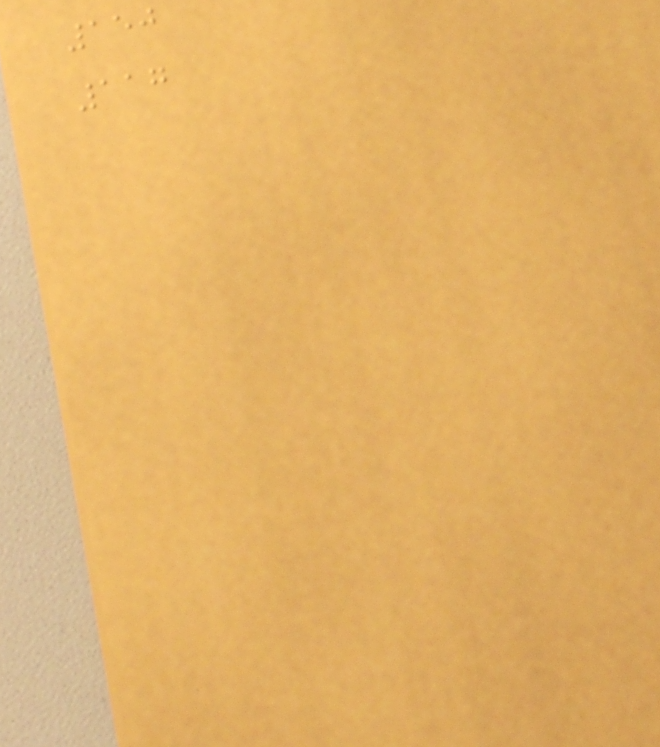150
117
